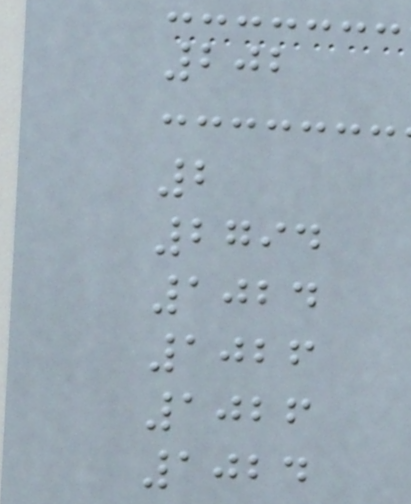202
2
2794
1024
1026
1026
1024
